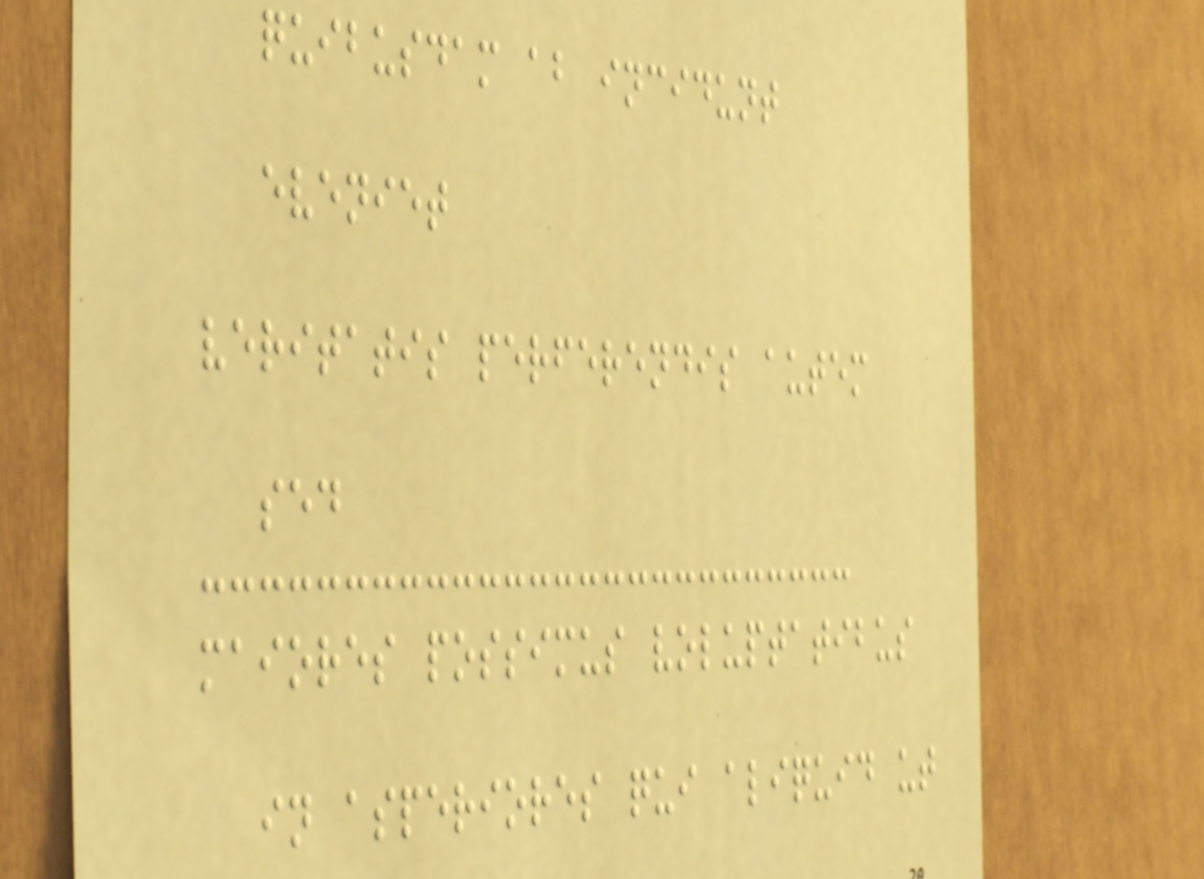quibusdam ab incidunt
eveniet
veritatis perferendis autem
sed
maiores possimus voluptatibus
in asperiores qui aliquid ut
